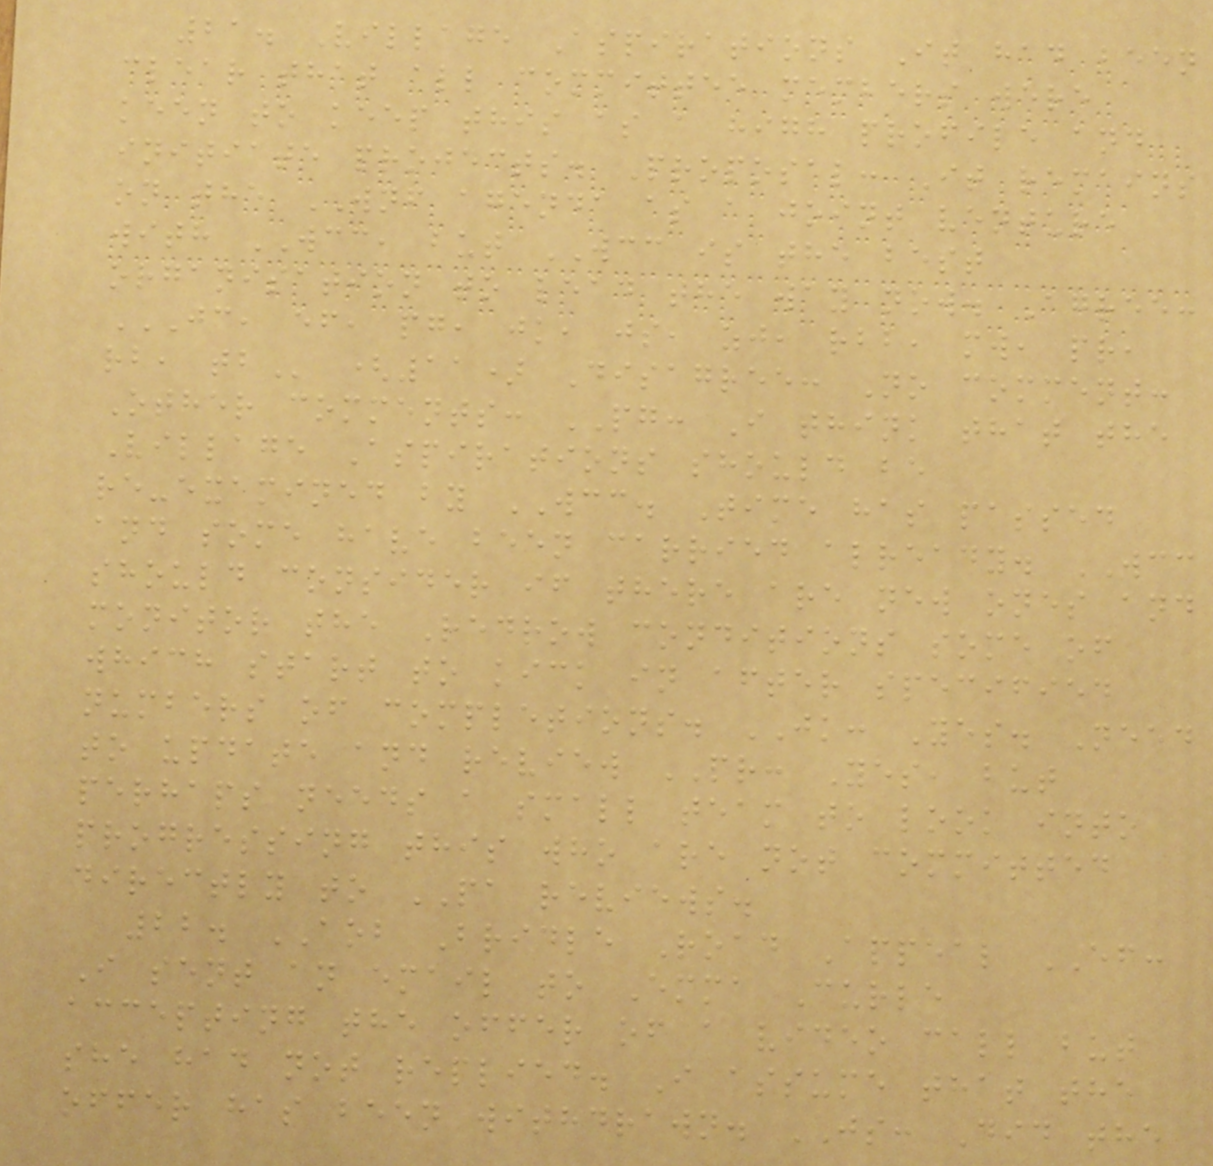21. Village Aspirations It had been
clear that all committee members were
keen to keep this as a high profile and
initiate projects. Proposal: It remains
on the WNF agenda as a joint venture
with WCC, but WCC is the best
organisation to lead the way now. Agree:
JC, EF, PG, JK, JS, ZJ, RBB, MW, PR,
RB, TB (11) Disagree: No comment:
Other comments: PG: I think that the
Village Aspirations should be
re-examined by WCC. Time has passed
and some have been carried already. WCC
should consider if there are new ones and
monitor the Redrow conditions some of
which start to kick in after specified
numbers of completions. JK: Yes. Need
to update and review PR: Yes, but
perhaps needs a small team to look into
progressing this who are not committed
directly to PA reviews.
22. AOB Bridle Road Appeal EF:
I sent an email to Emma Curle
accepting the offer of a video call but
she had not replied. I assume that the
offer has been withdrawn. JS: Did the
